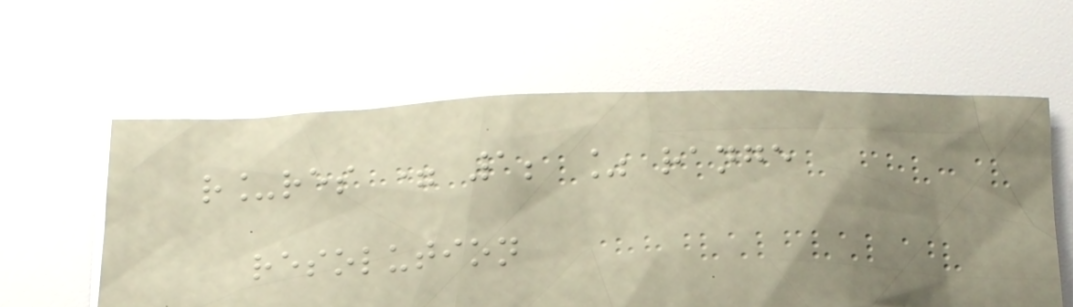r_res = 1; % range
resolution
